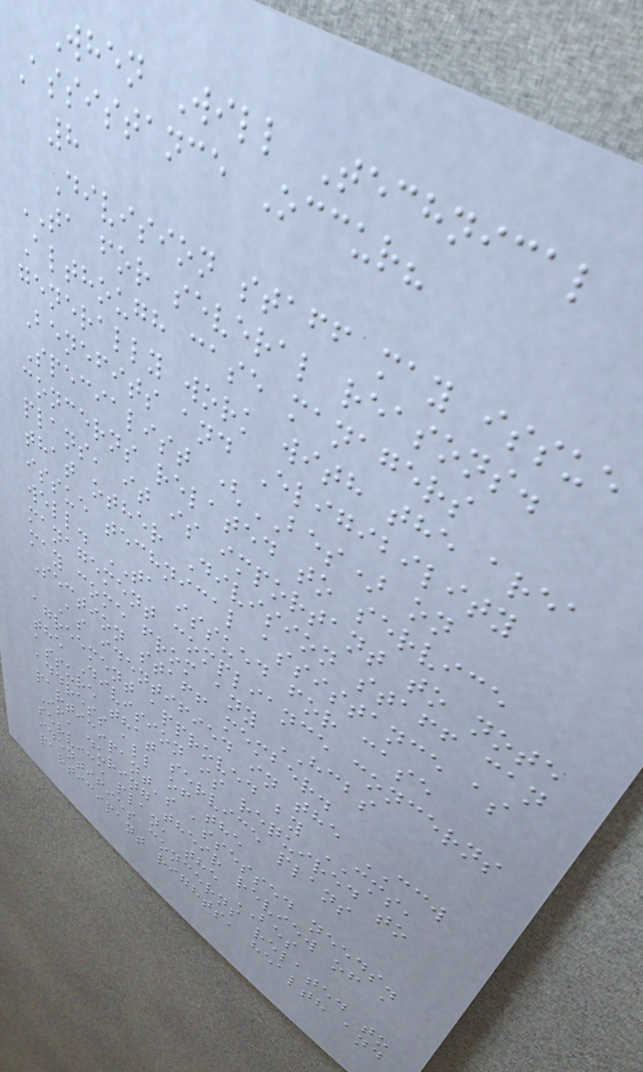When Will Technical
Assistance Occur?
8
Division staff may issue
TA for several reasons.
Although case managers
generally work with the area
Benefits and Eligibility
Specialist (BES) on
concerns related to service
plans, it is important to note
that other Division staff can
issue technical assistance as
well. TA issued for case
management compliance concerns
may come from any HCBS
Section staff member.
As identified in the CCW
agreement approved by CMS,
the Division is required to
assure that service plans
address all of the
participant's assessed needs.
If, during their review of a
service plan, the BES
identifies concerns related to
participant rights, health and
